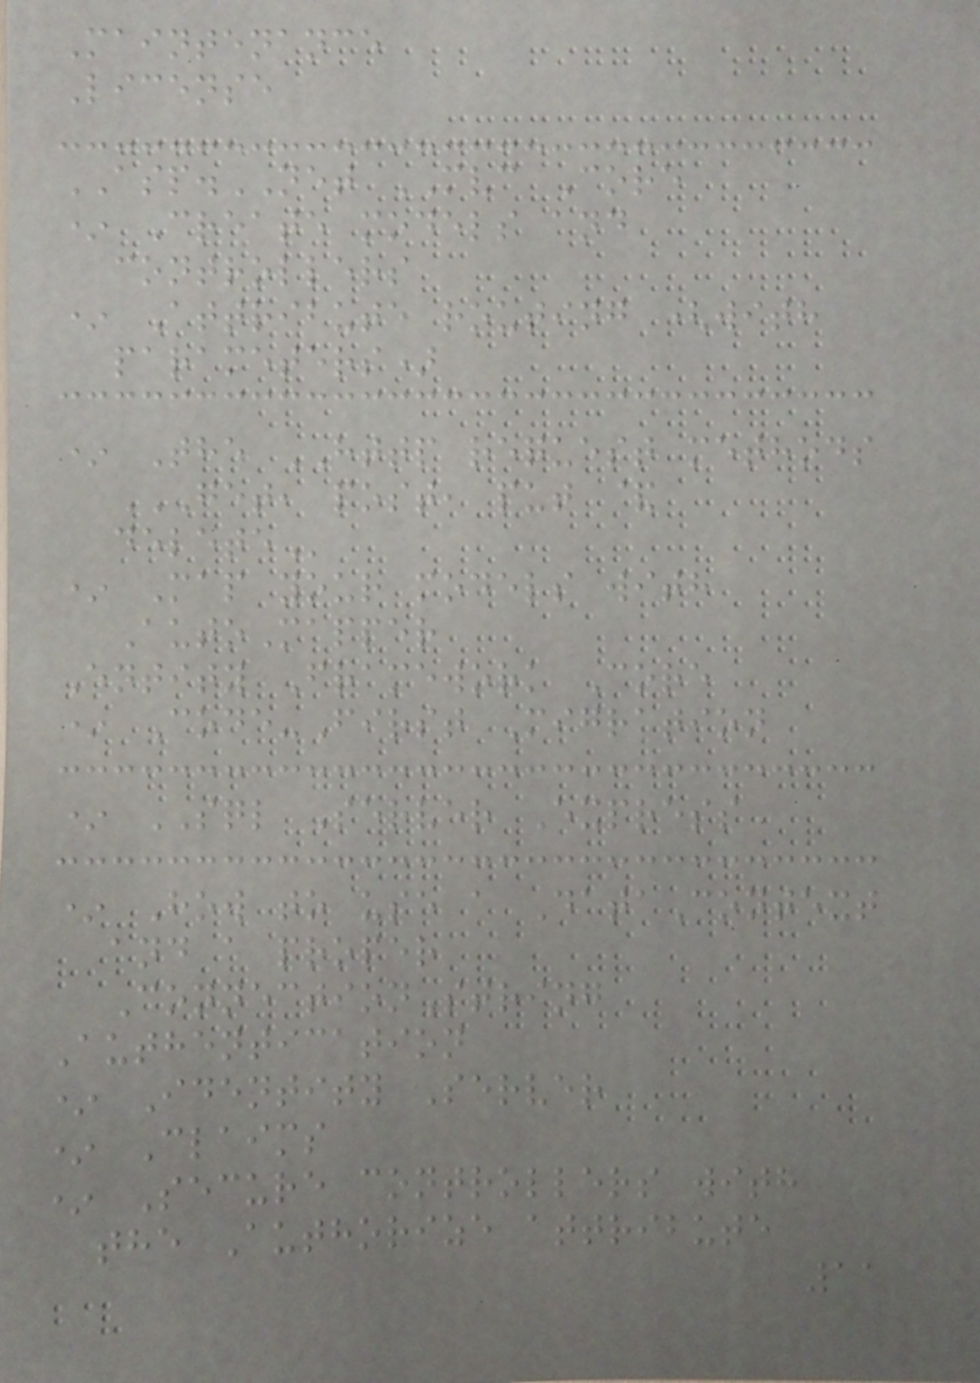Maintenance
License
ASP.NET MVC Core
* Create models and
controllers
* Attribute routing (with
parameters)
* The HTTP request methods
GET, POST, PUT &
DELETE
* Map your models with
AutoMapper
Entity Framework Core
* Code-First Migration
* SQL Server Express
* How to use a DataContext
and a proper
ConnectionString
Authentication
* Identity Server
* Claims
* Secure controllers with
the Authorize attribute
11
